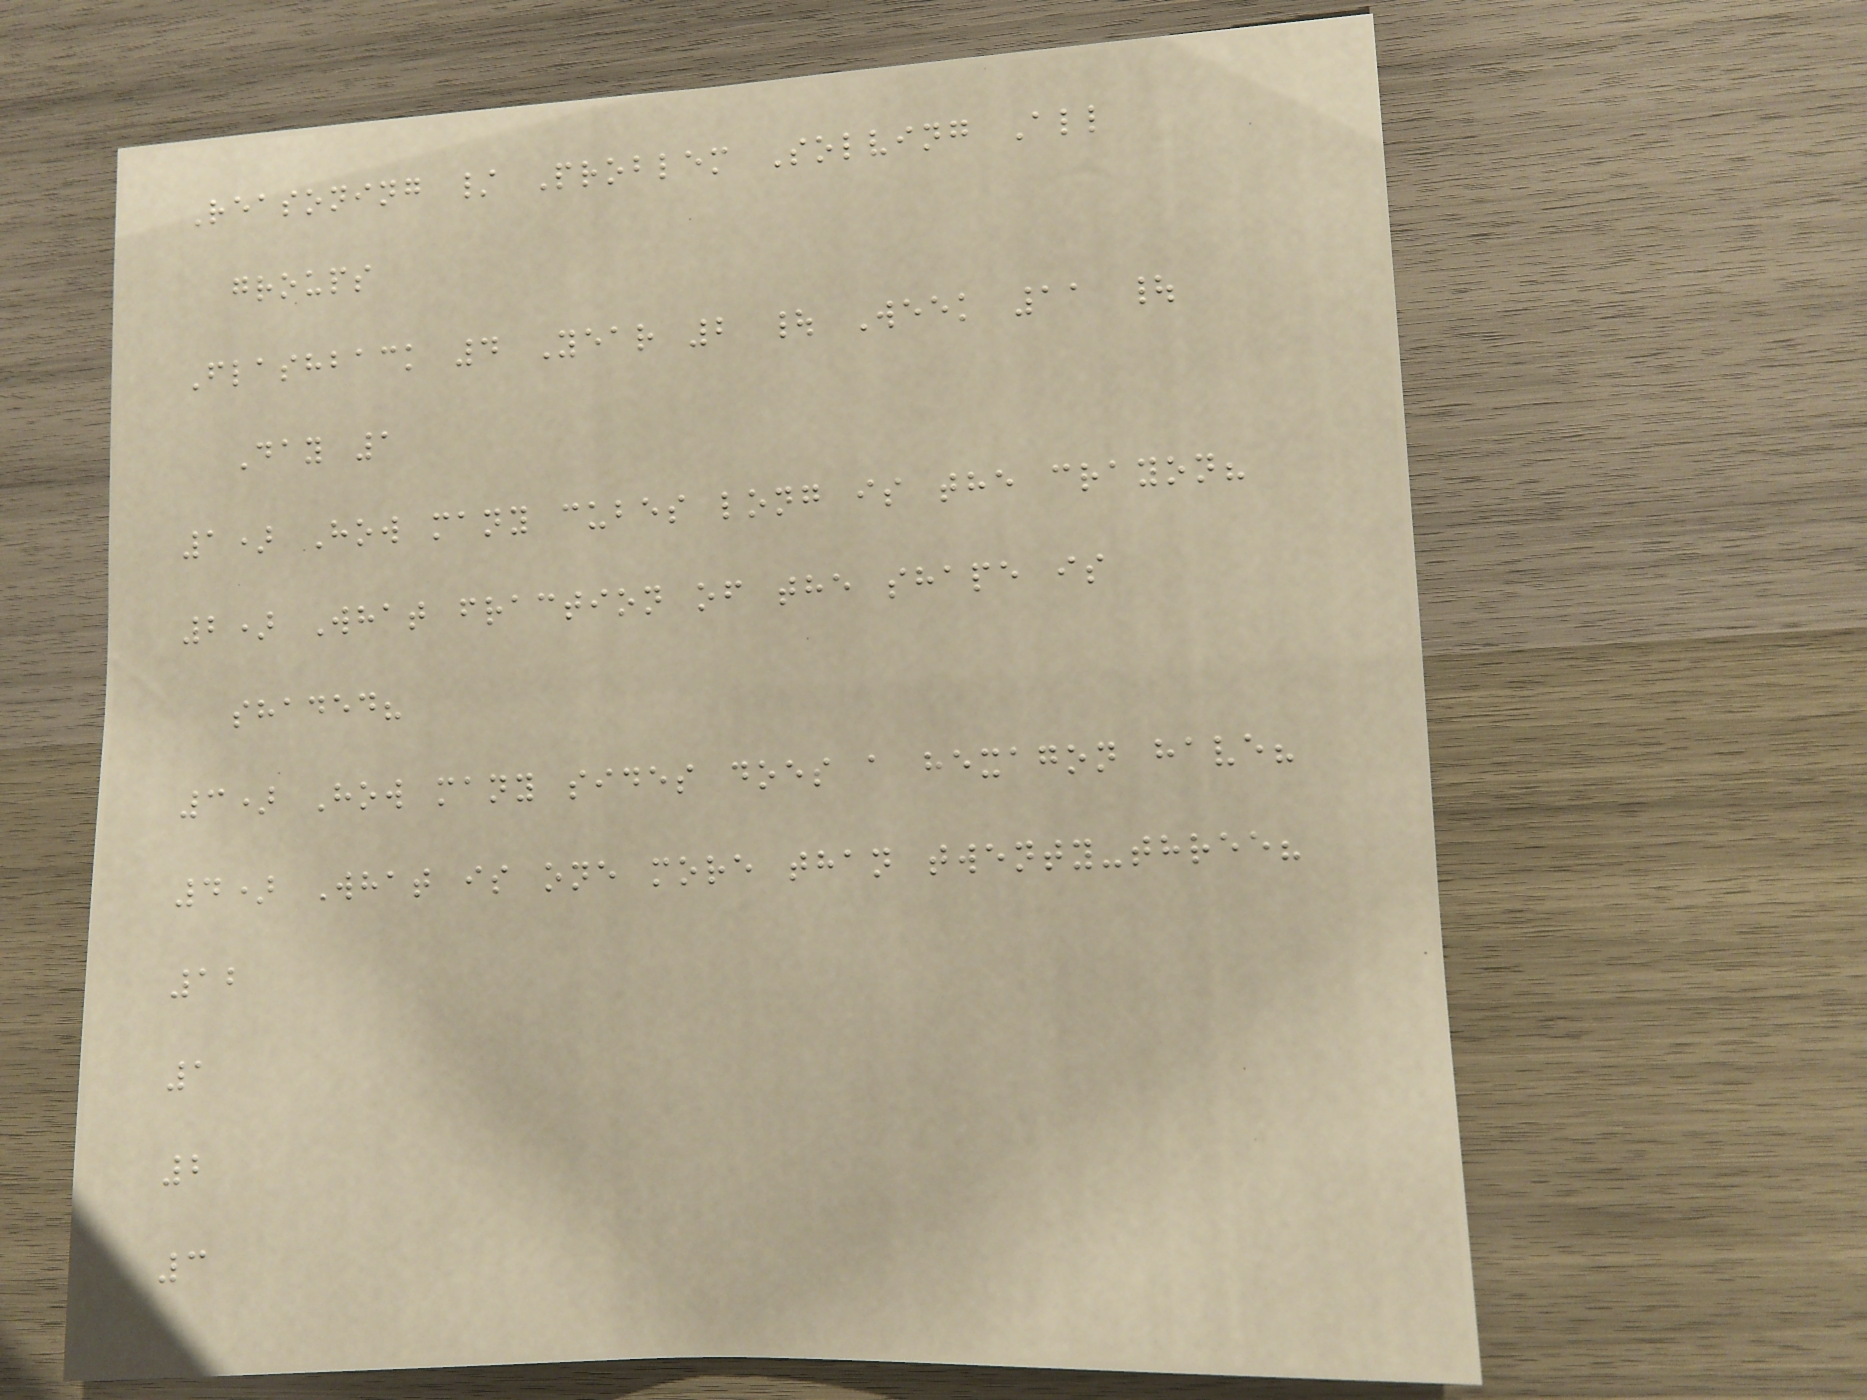Reasoning / Problem Solving All
groups
Flashback 4 Year 2 | Week 11 |
Day 1
1) How many cubes long is the crayon?
2) What fraction of the shape is
shaded?
3) How many sides does a hexagon have?
4) What is one more than twenty-three?
12
1
2
3
